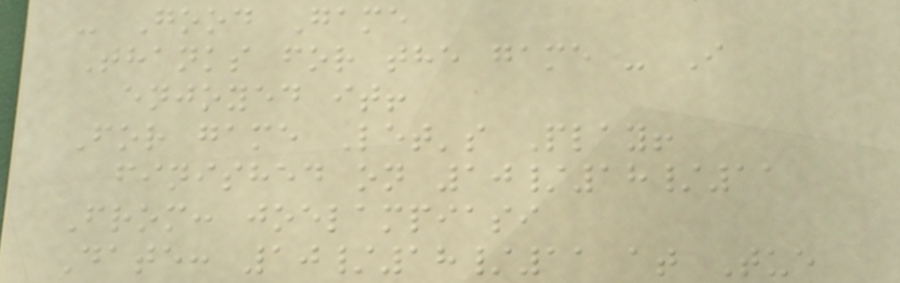- Good Game
Thanks for the game - I
enjoyed it!
For game Let's Play!
finished on 10/18/11
From: joelampiasi
Date: 10/18/11 at Tue
